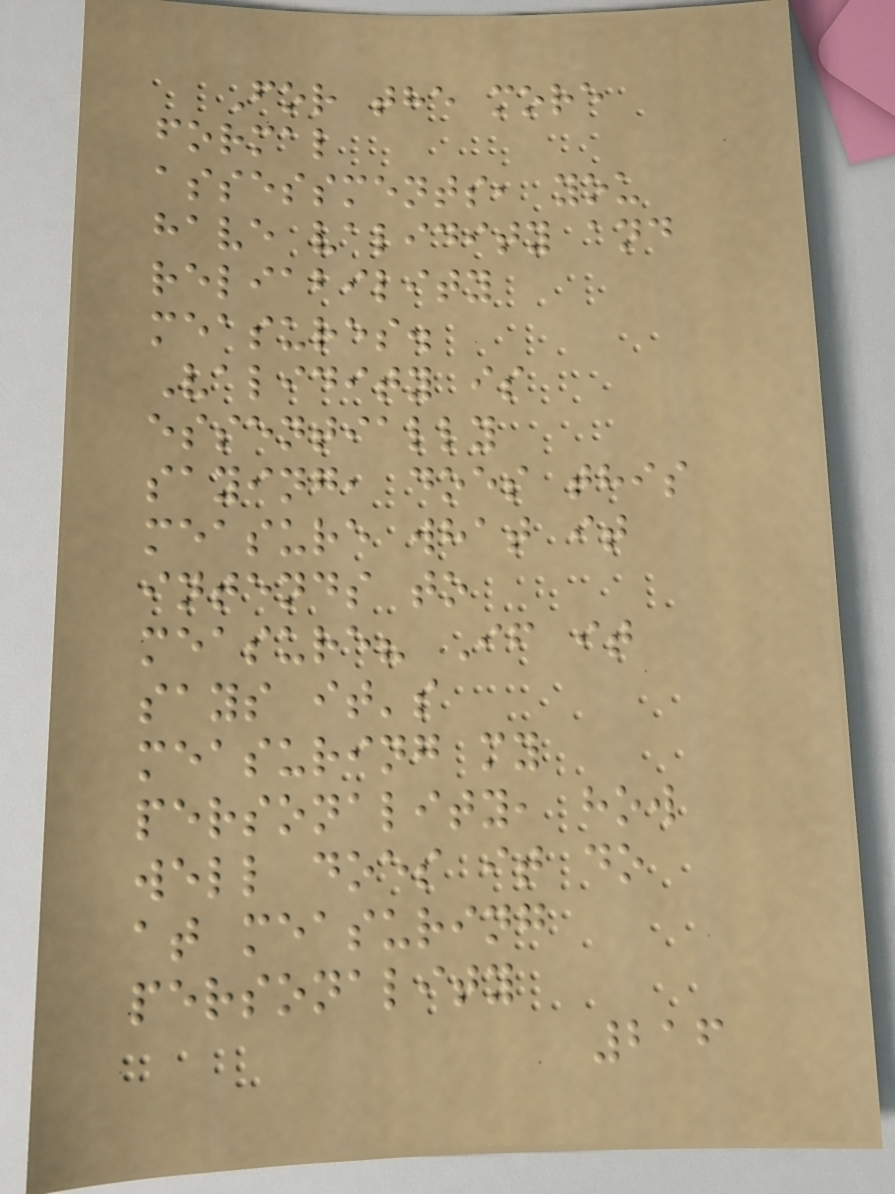For the more
formal
assessments, you
have validity and
reliability
measures.
Validity is
essentially
saying, does this
measure what it
intends to
measure? If it
says it's
measuring my
personality, how
well does it do
at measuring
personality
216
